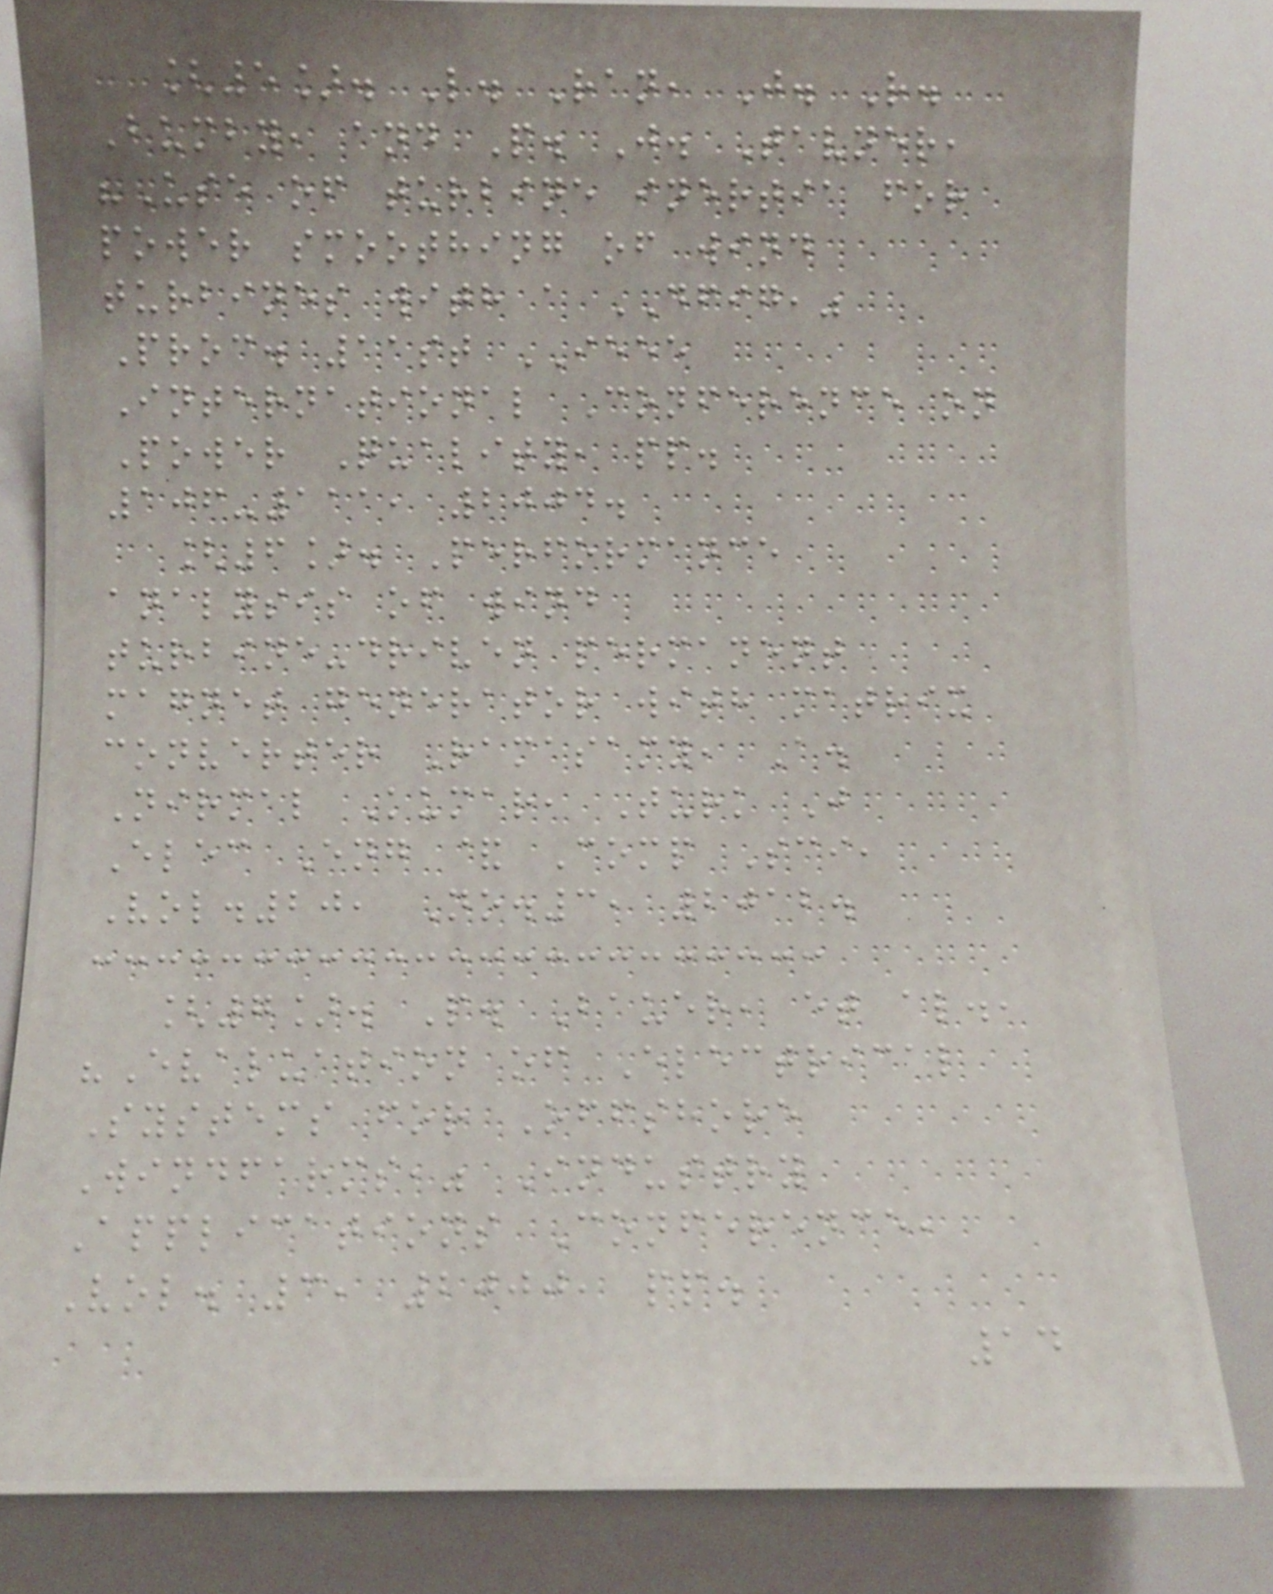[5]. L. Ran, J. R.
Bumby, and P. J. Tavner,
"Use of turbine inertia for
power smoothing of wind
turbines with a DFIG,"
Proc. 11st IEEE
International Conference on
Power Quality, pp.
106-111, 2004.
[6]. Performance
analysis of wind
turbine-driven permanent
magnet generator with matrix
converter Ramasamy, A.
Nirmal Kumar, Turk J
Elec Eng & Comp Sci,
Vol.20, No.3, 2012.
[7]. P. Bauer, et al.,
"Evaluation of Electrical
Systems for Offshore
Windfarms," Industry
Applications Conference,
Vol. 3, 2000, pp.
14
